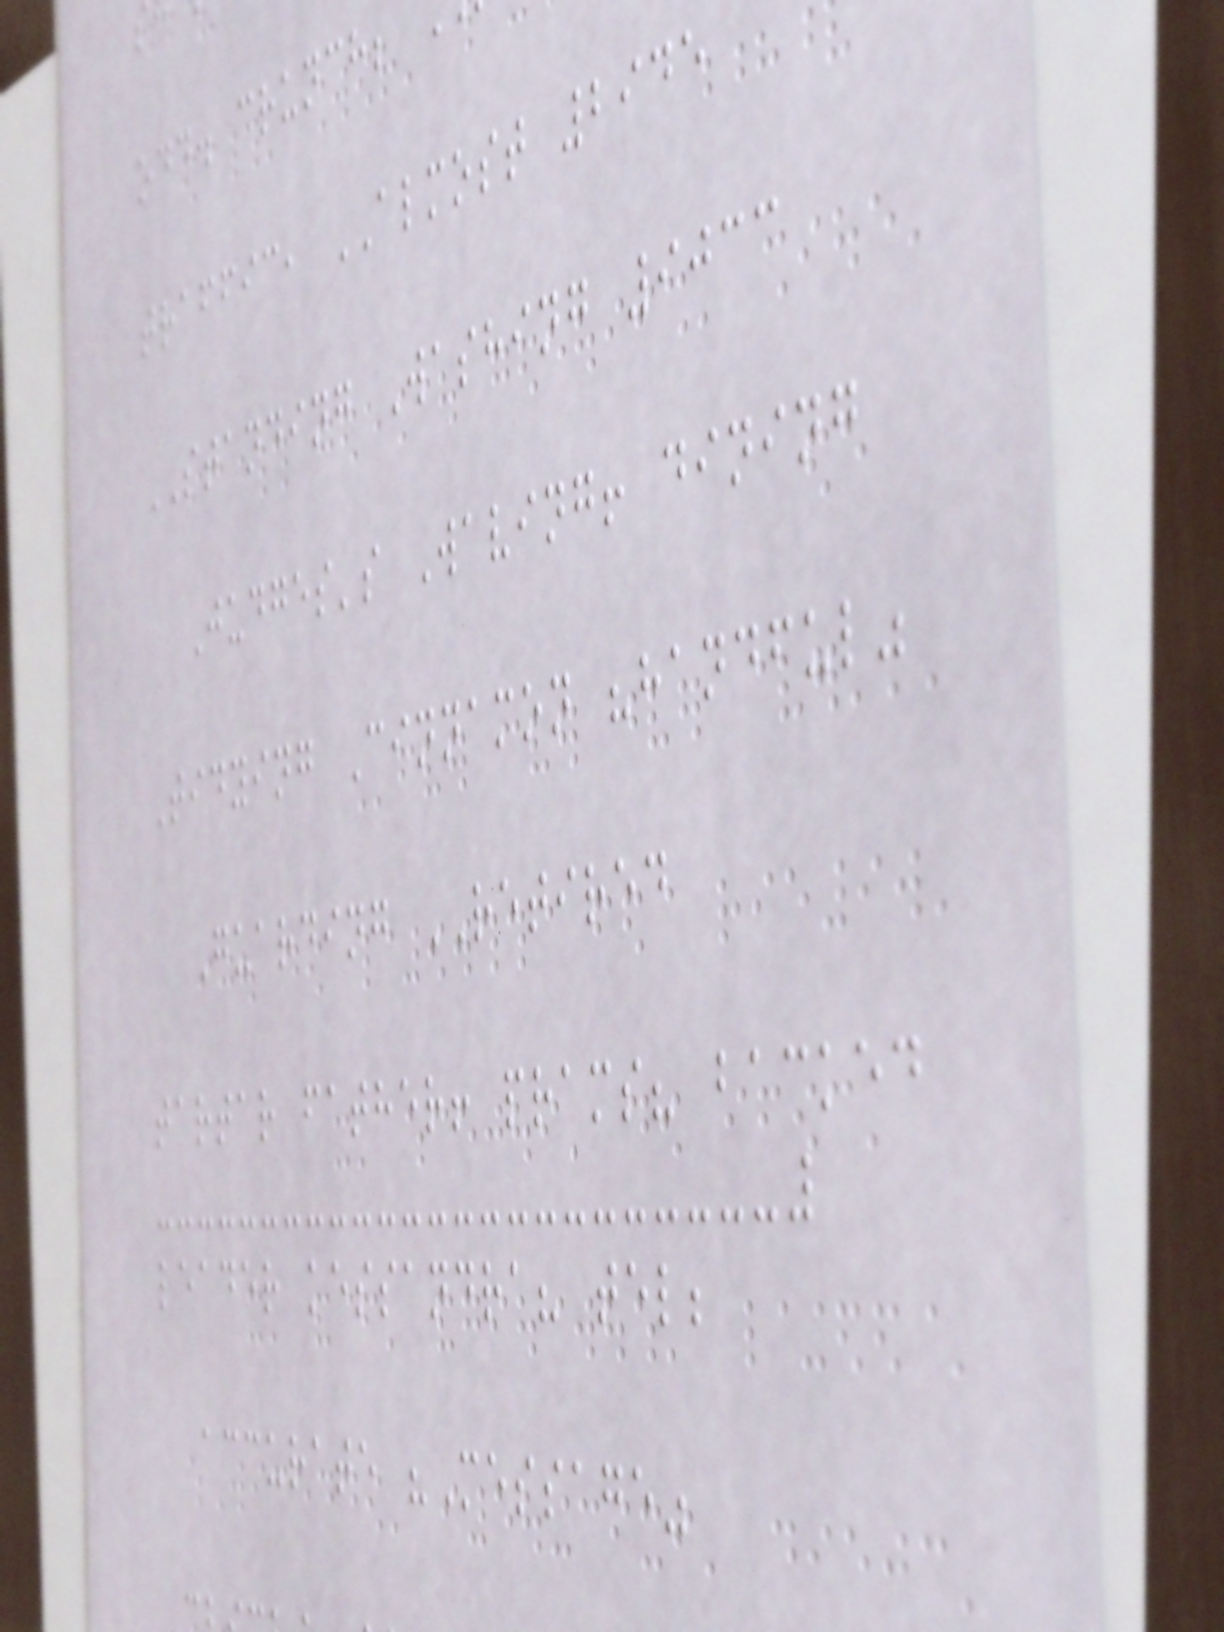odd. crunch;
traffic, ALMOST 2945
STANDING Washing 9033
Judges's Waving! dining
Tidying Cinnamon "handful"
Guarding RETIRED
tartar father! prams? backed
leader kessandra? tel;
accurate "Message"
